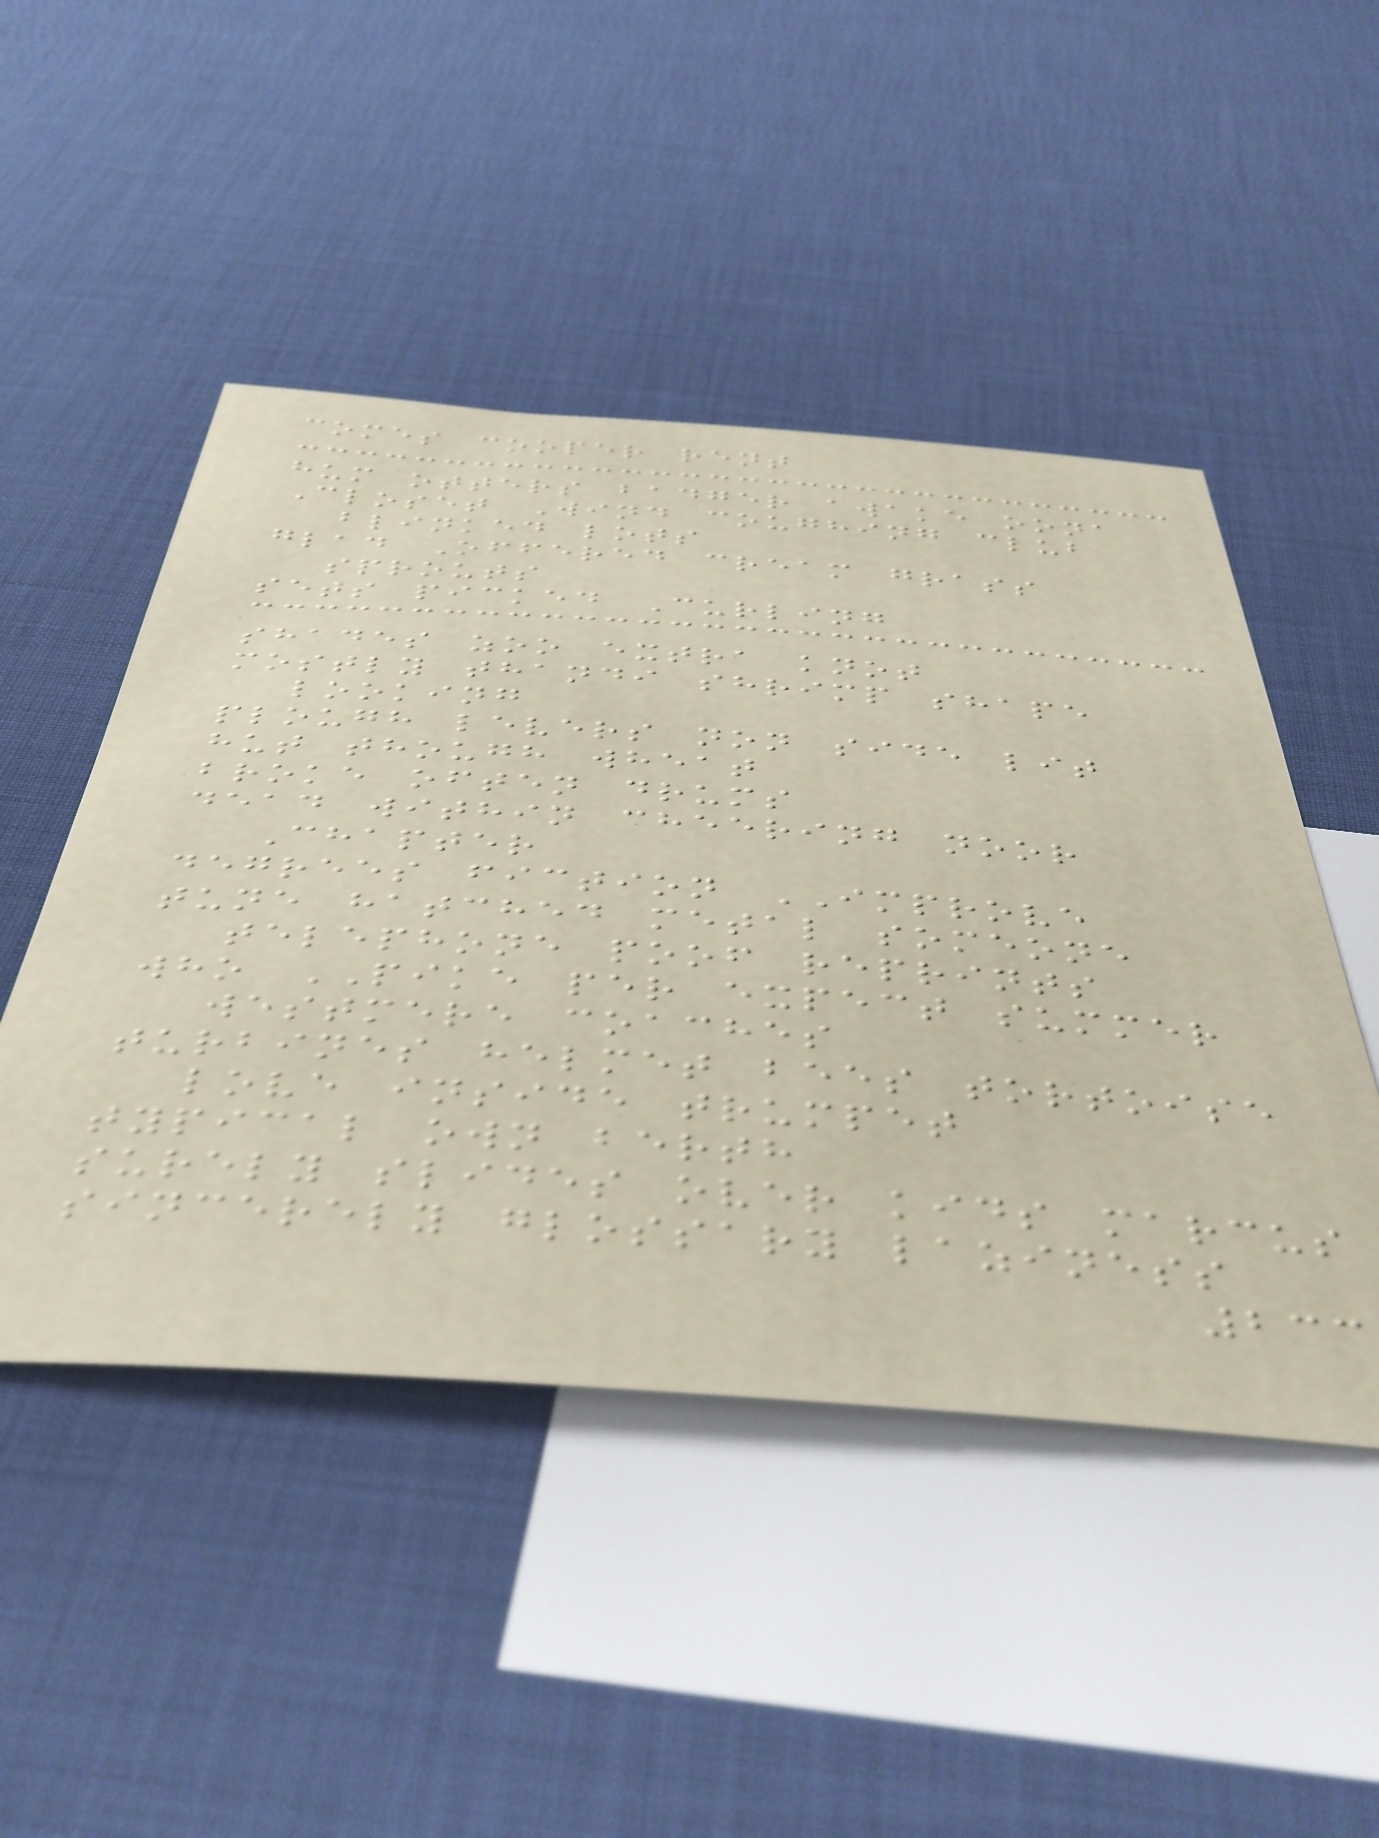comes cooper rent
hum otters badger awake oona
Closet Wind coughing club
blinked lots
glad Offered cream grass
sprouts
sets picked Curling
shades zoo extra knot
mostly thandi shrimp shape
looking
plough levers non side lit
hut though wheat
broke often drums
dead within cheering noor
Chapter
degrees fiction IMPROVE
tune hatched metal someone
telephone poof reprints
who PIKE per expect summer
westmere coaches
turbines helmet bees tortoise
love inside trumpet
typical own berth
surely slides over kids marcus
sincerely glossary laziness
233
